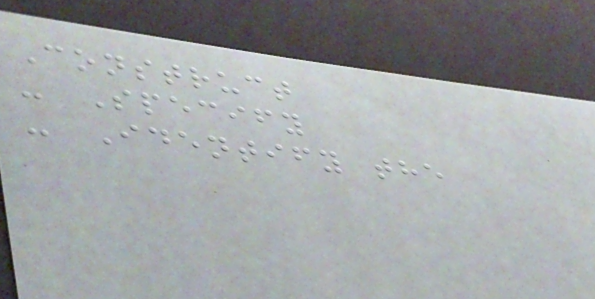Construct
- Specify
- Identify the
